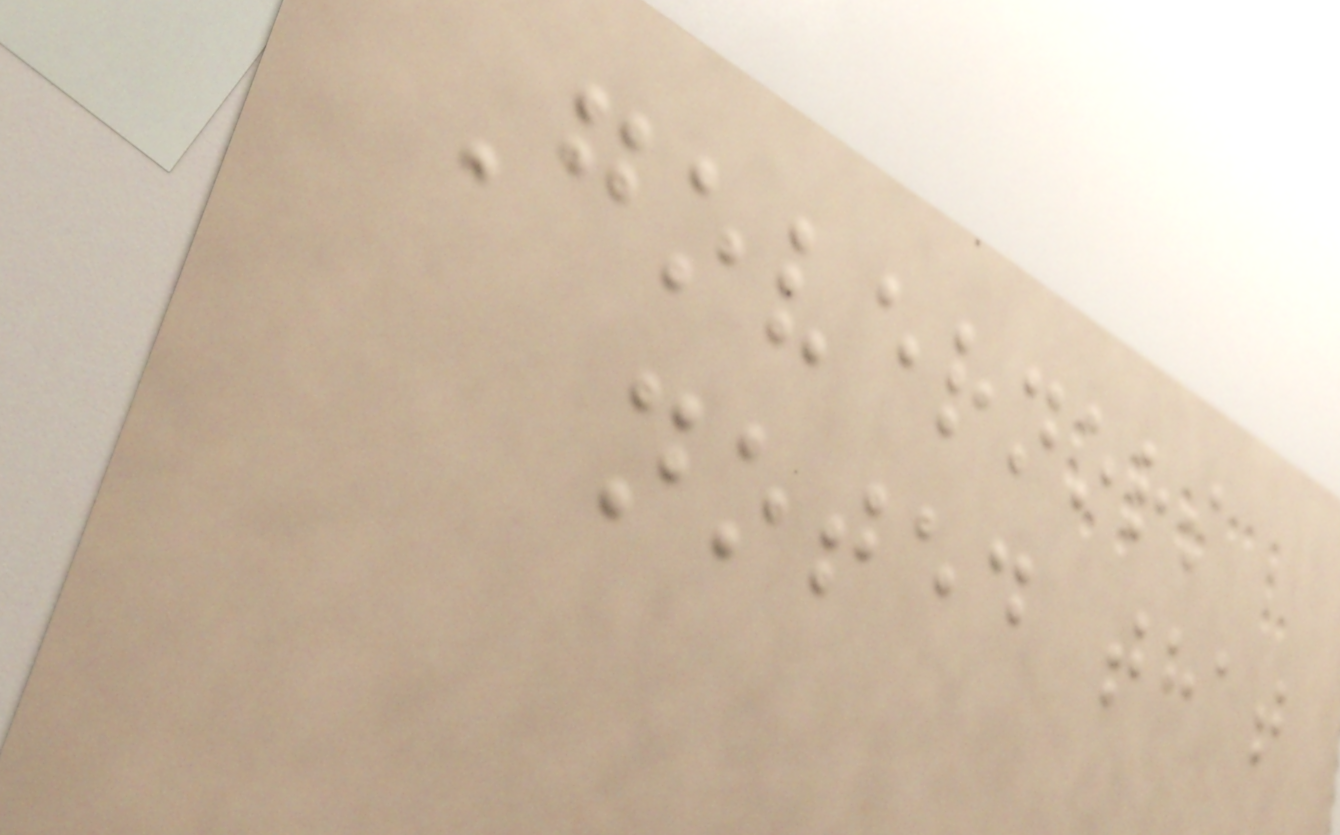Governors
noted that
